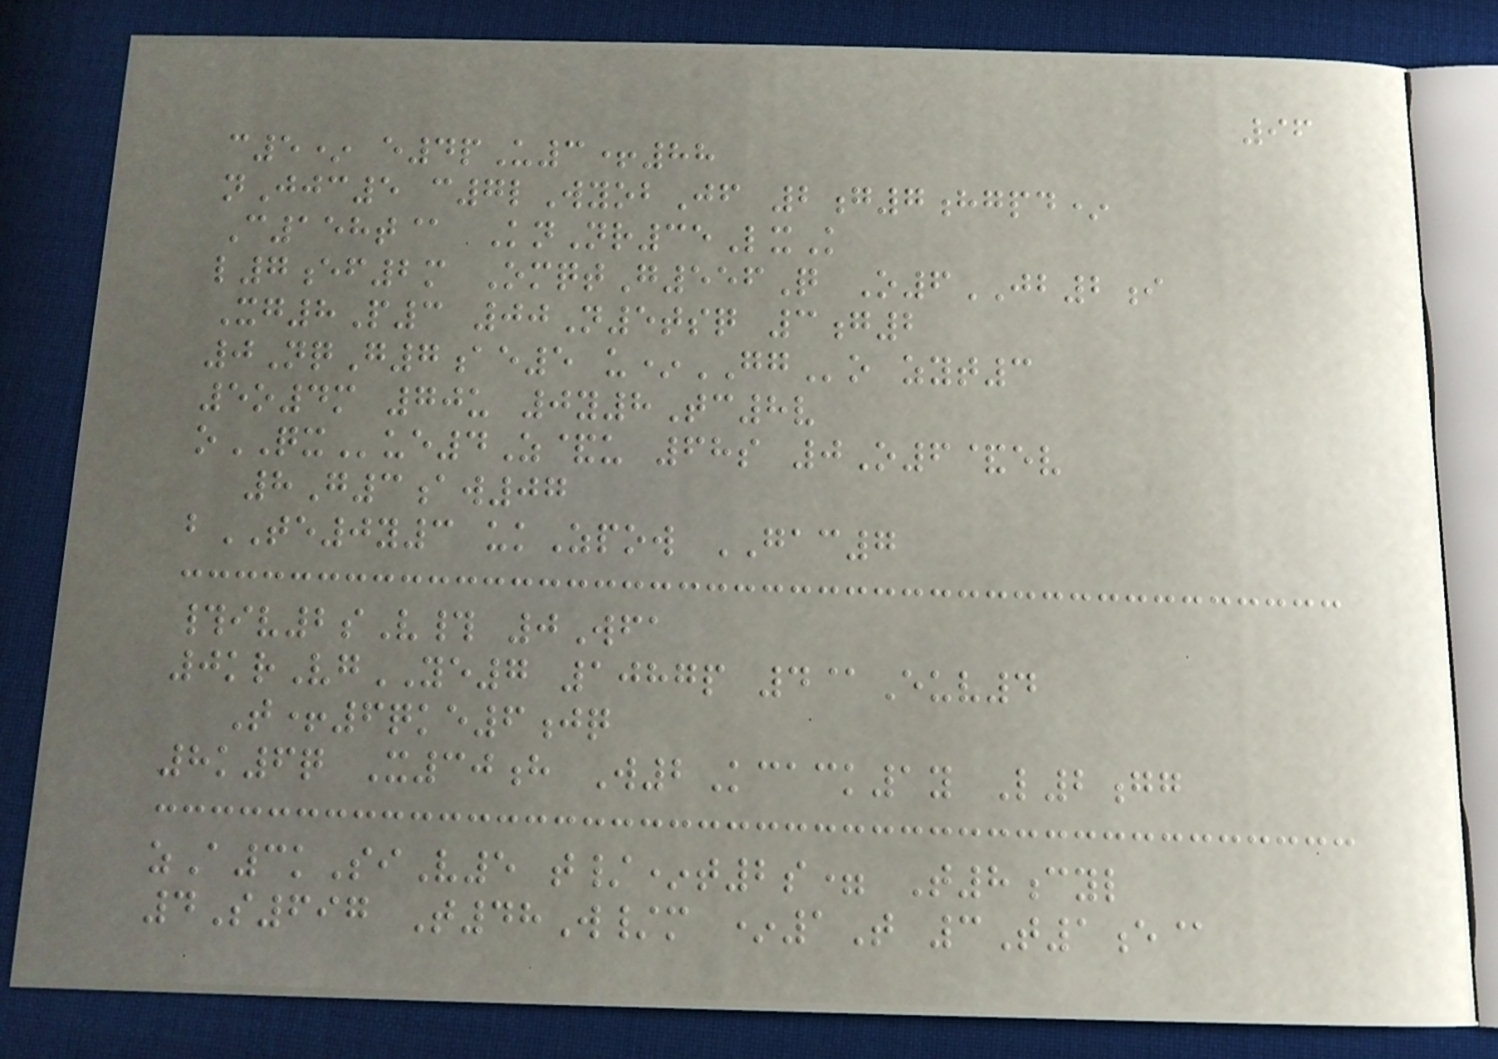96
c5* e4pU3+88
nJjc5 c7lWyobJf 2g7hgpd*
C158t@ KnNr35LxK
l7ef2m OmqtG556Q O6JB2i
Xg8P3 00N5tsq 3g2
0NqG7ae5 u*GGo zyt3
5o4m 70u 0y8Tc8v
oQXue4Z&u 68s 0O6&ev
8G3aw07
bTE0y3 ukZpow GAC7
#iv2sV# 0Wfa
0krVgYE7 1087p 4@Euv4
T+6qke6jq
8k6q X30h W2Kcack1y L2gg
zA3kSiV5 t/*t2s= T8cyl
4S697 T48W/m *1T 3T1e@
